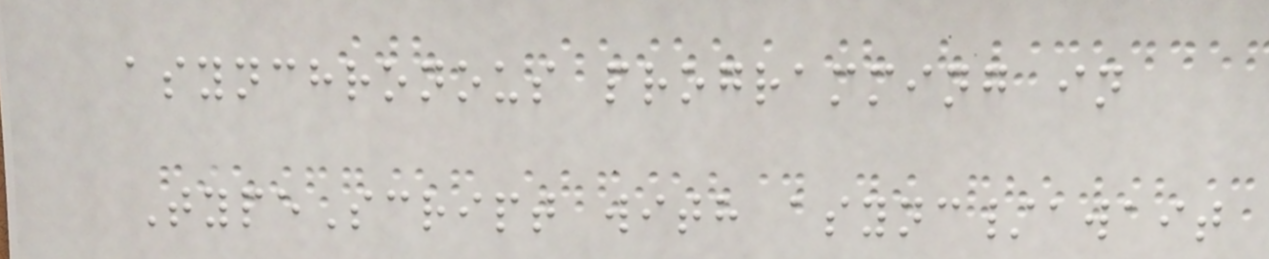asynchronous programming in
TypeScript with async/await
